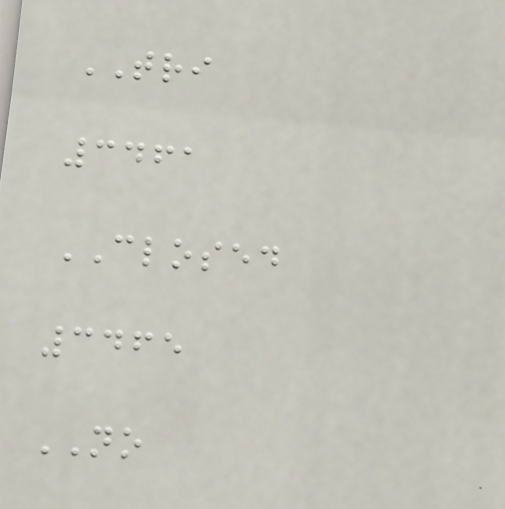TRI
3461
CLOSED
3465
NO
